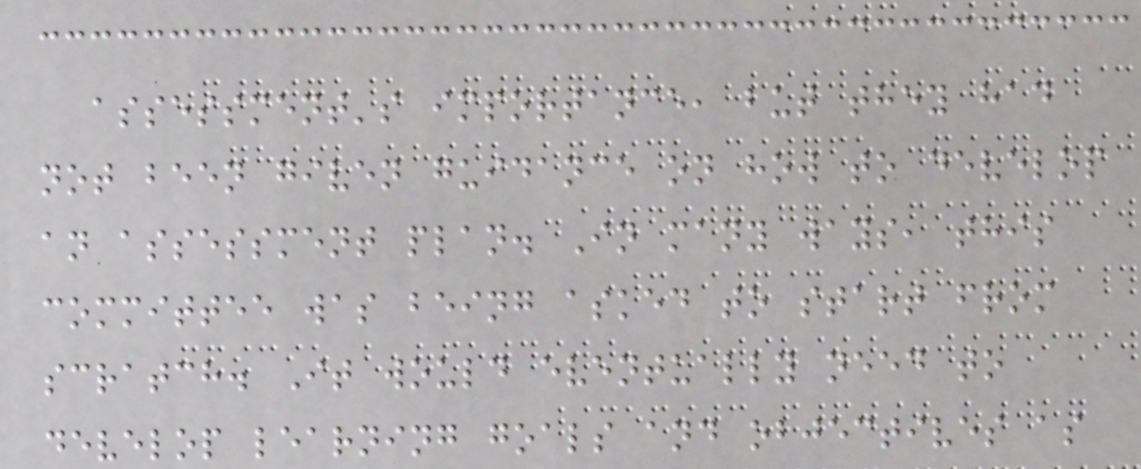assessment's importance, but they had
not been given guidance on how to develop
an assessment plan. In many ways, this
committee was being asked to start from
scratch. It would eventually need to
develop learning goals and objectives as
